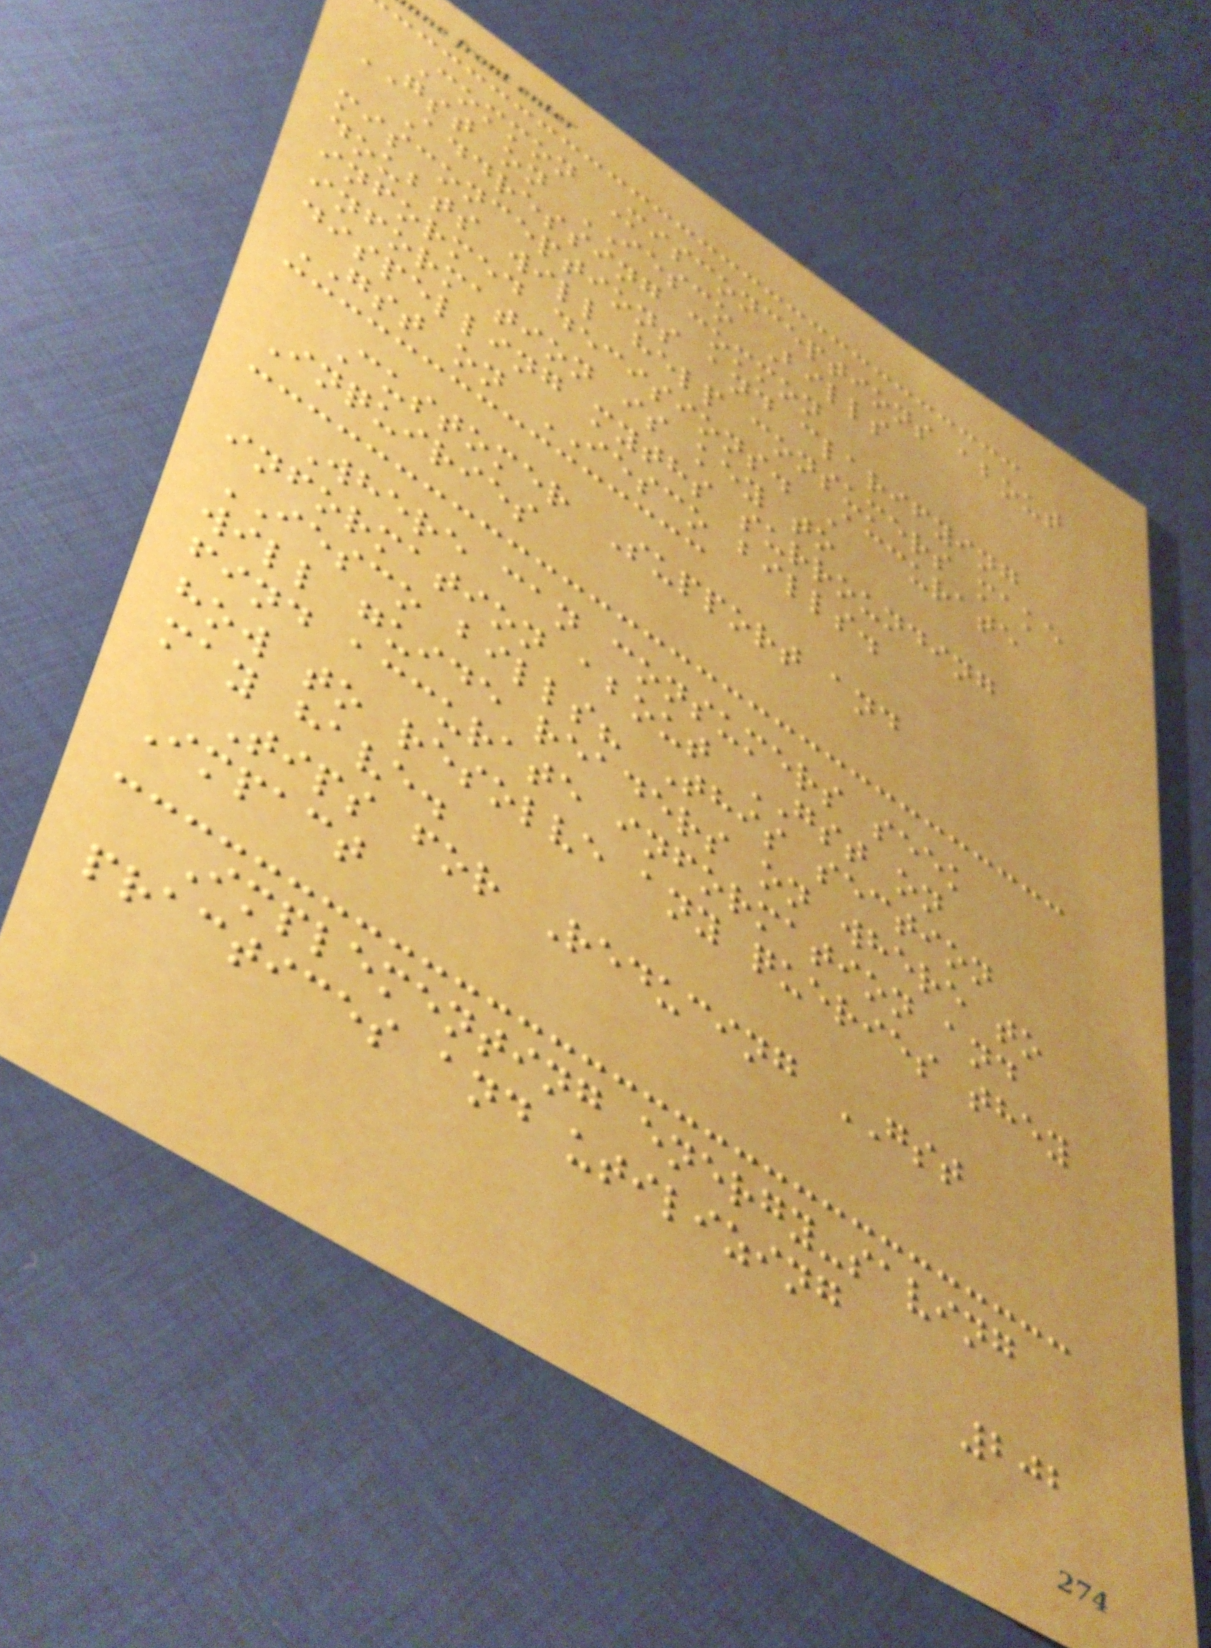Common Misconceptions about
GST on IESCO Bills
Addressing common
misconceptions and clarifying
doubts will help consumers make
informed decisions. Accurate
information is key to
dispelling myths surrounding
GST on IESCO bills.
Customer Support and
Inquiries
Where can consumers seek
information about GST on
IESCO bills? This section
will guide readers on where to
find accurate information and
how to resolve any queries they
may have.
Tips for Reducing GST
Impact
Implementing energy-saving
practices and utilizing
202
